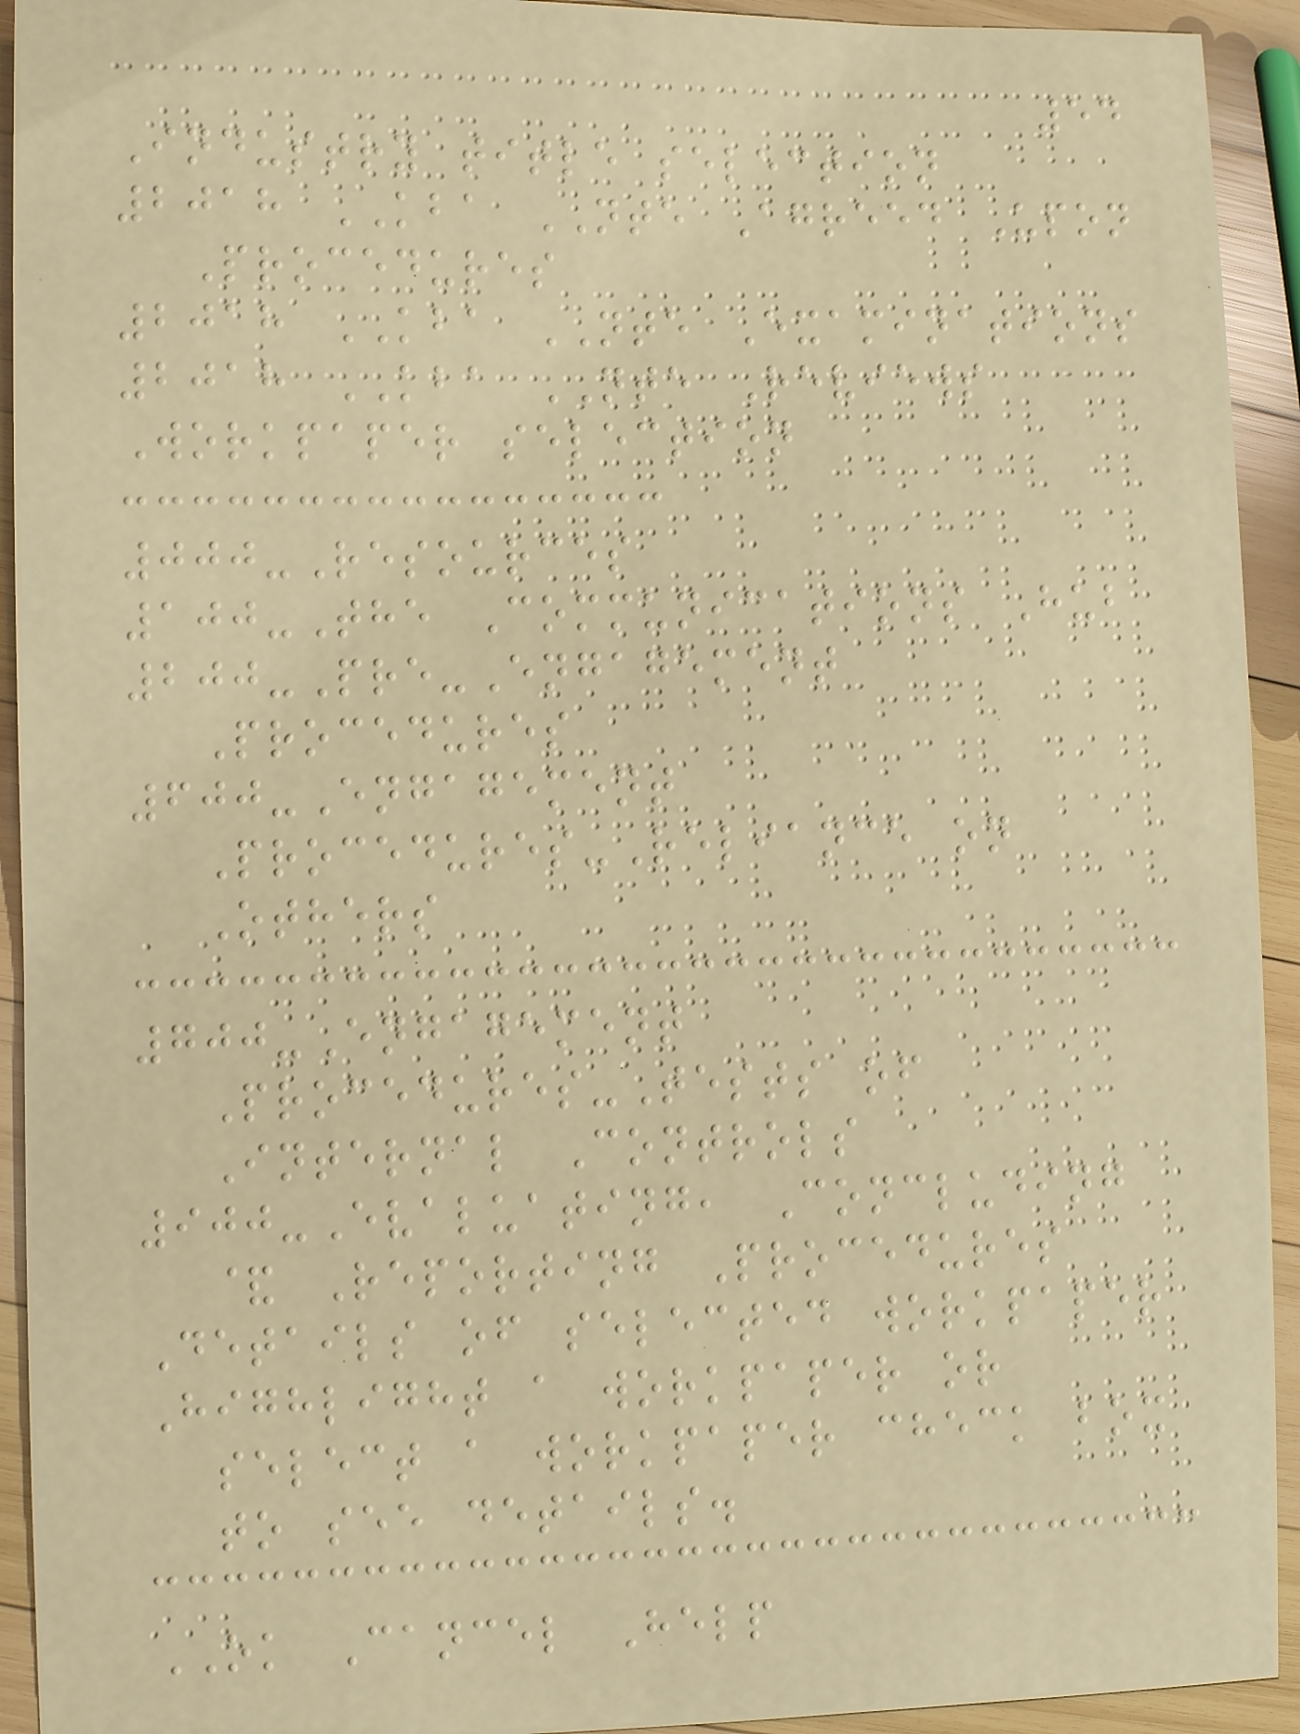54
Industry title selection
2018 KBA NTE Agreed Upon
Procedures
2018 KBA NTE Examinations
2018 KBA NTE Reviews
Workpaper selection
000-Resources
100-The Communications Hub
200-Pre-Engagement
Procedures
600-Engagement
Procedures-Reliance on
Others
700-Engagement
Procedures-Tests of
Internal Controls
900-Evaluating, Concluding
& Reporting Procedures
Details of selected workpaper
Highlight a workpaper or
select a workpaper check box
to see details.
OK Cancel Help
